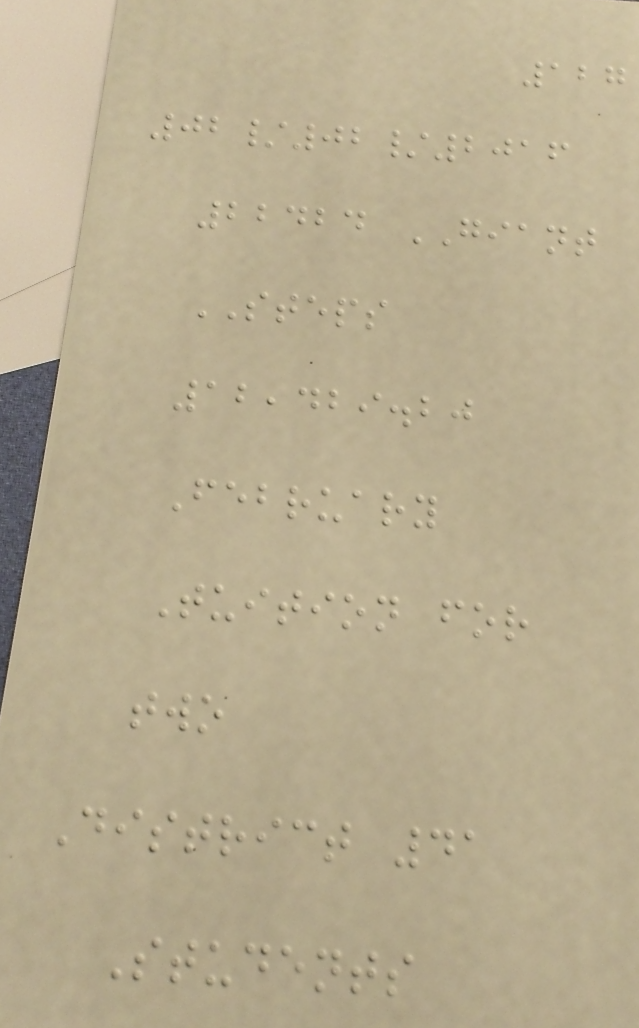127
02/02/2016
22424 GIANT
STEPS
12,429.20
February
Tuition for
two
District 41
Students
